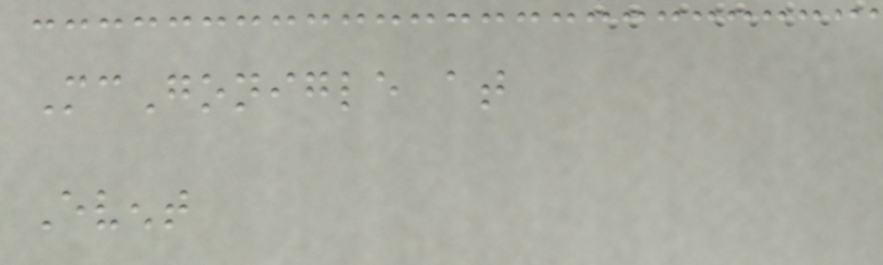McGonigle at
Event
